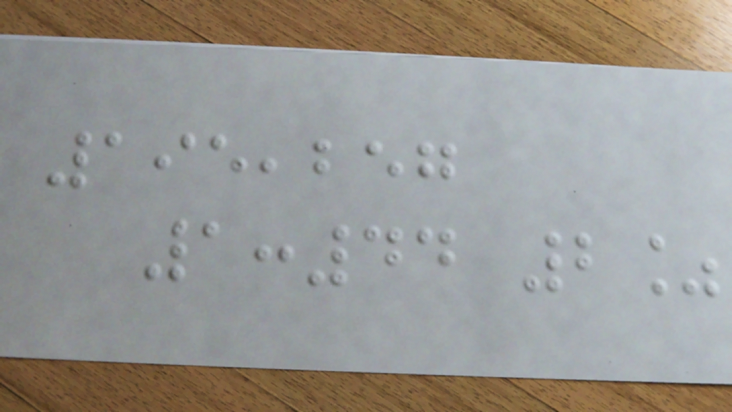195,257
1:44 2%
